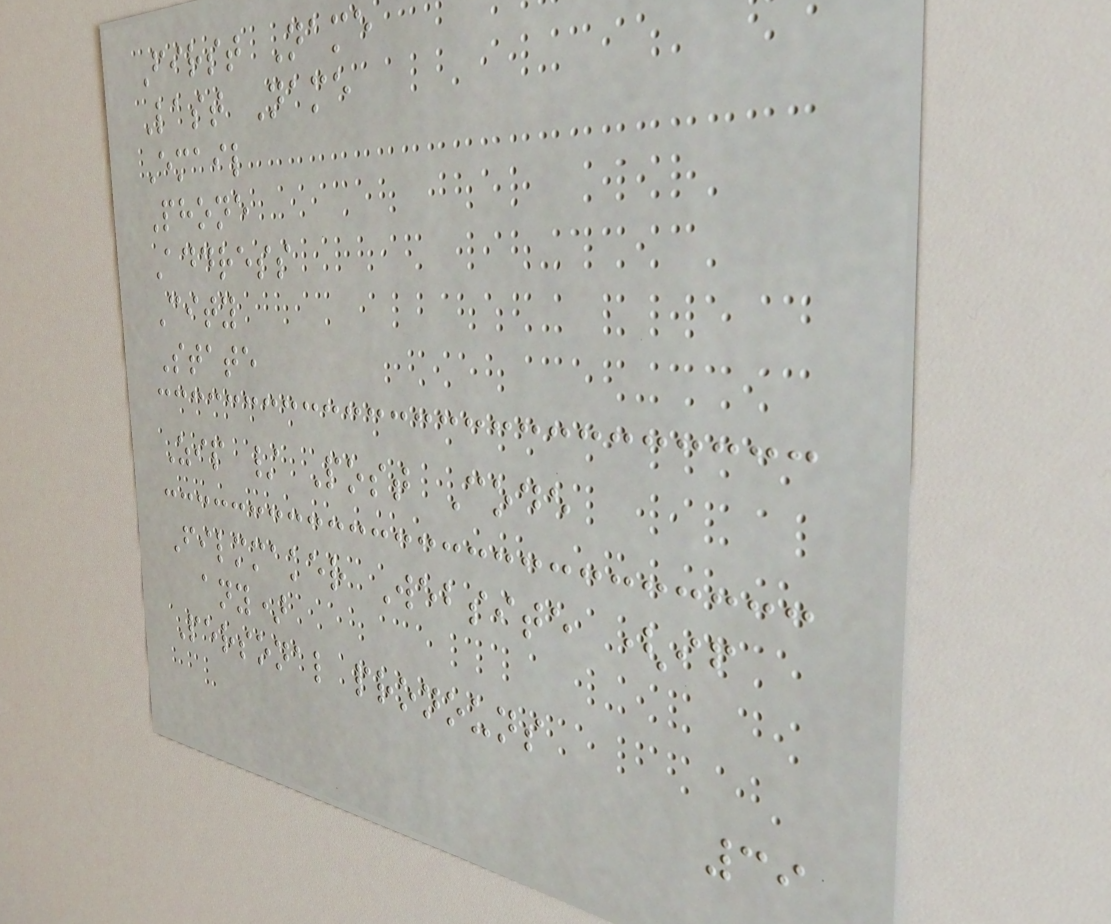First Name
Last Name
Email
Phone
Address
City
State
Zip / Post Code
Filmmaker Website (if
any)
Personal pronouns
39
